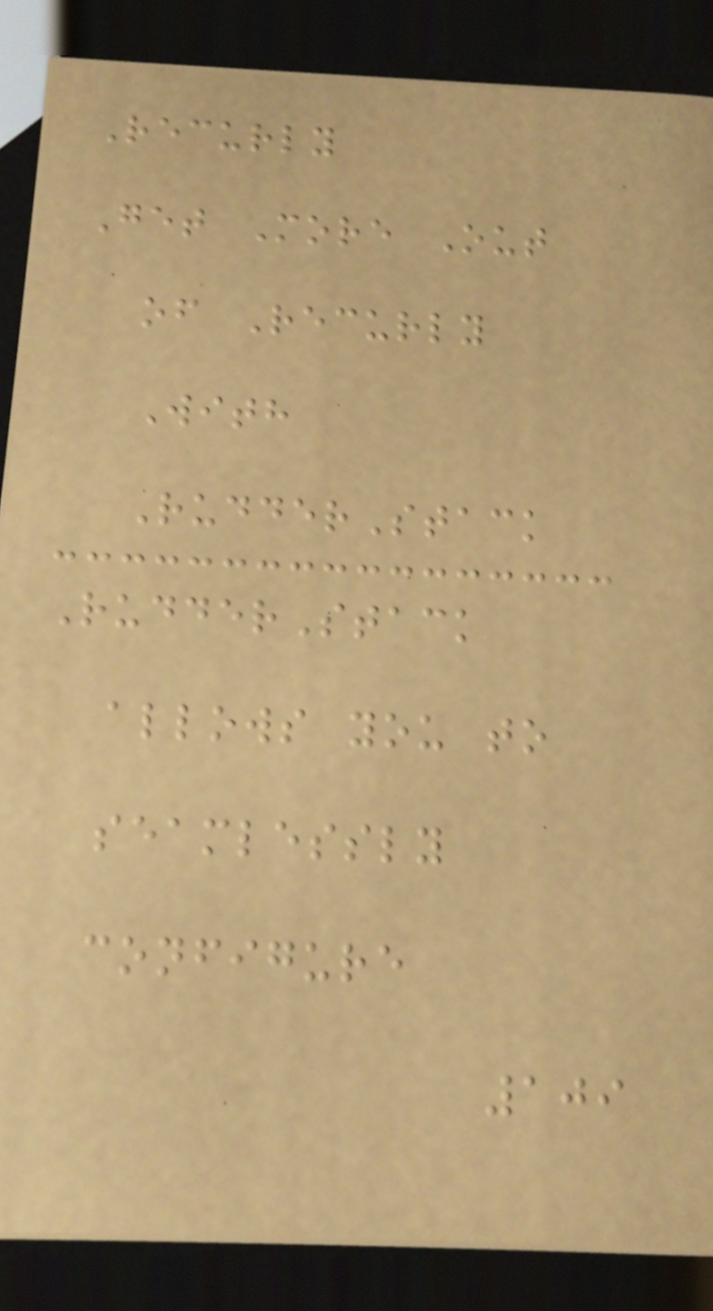Recurly
Get More Out
of Recurly
With
RudderStack
RudderStack
allows you to
seamlessly
configure
109
